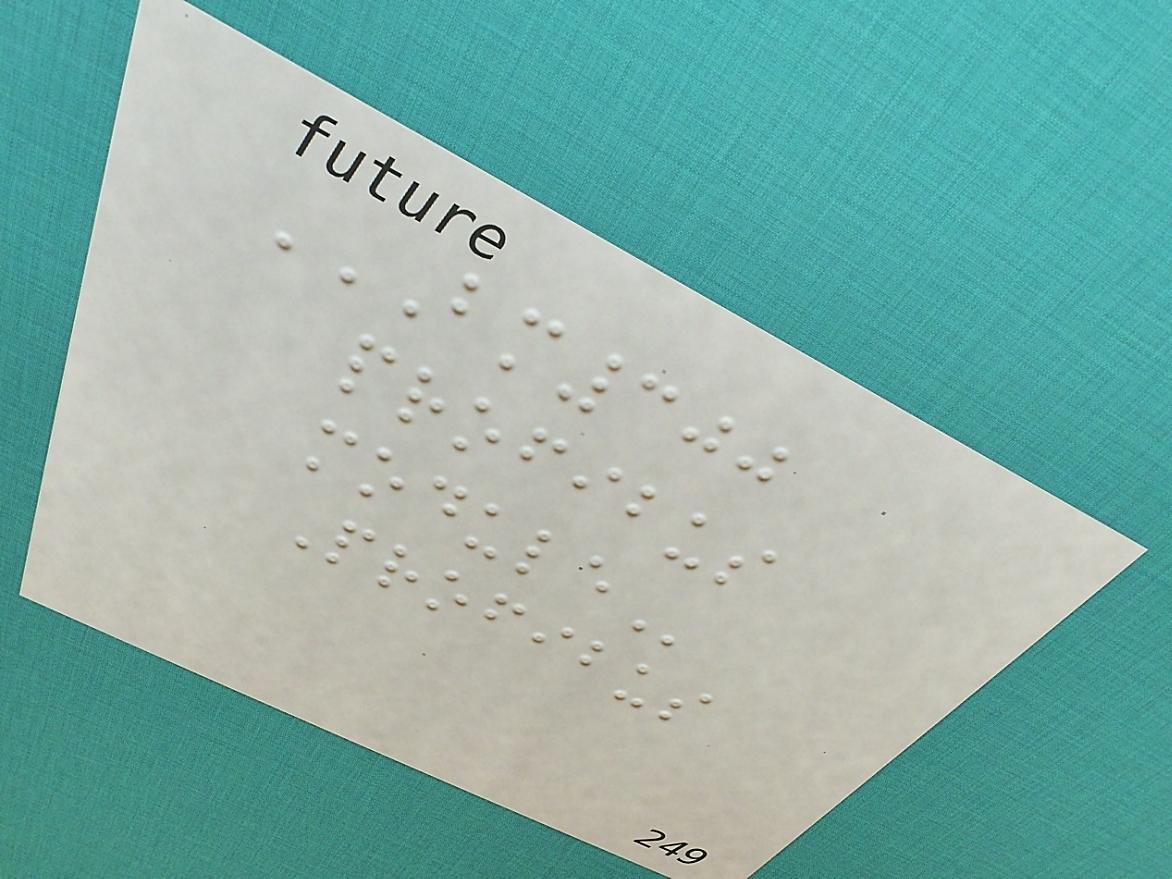BM300
PROFIBUS
MODULE
Profibus
